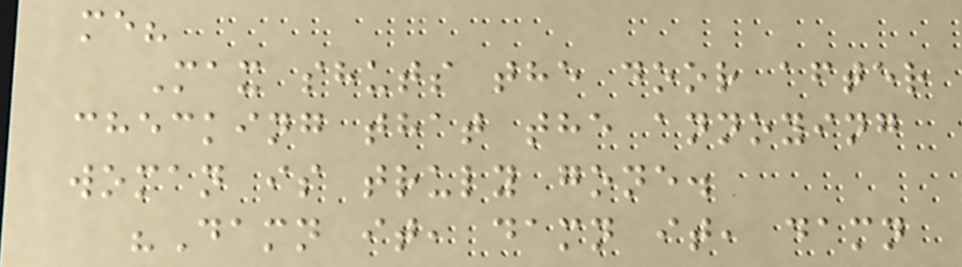me?
Max shuts the door after
checking that the annoying
woman is truly gone.
"Damn it, damn it, damn
